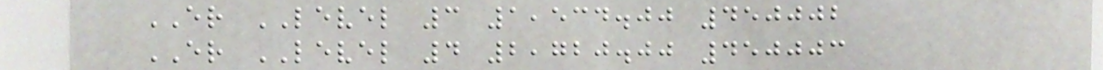ER LEVEL 3 1,534.00 450002
ER LEVEL 4 2,720.00 450003
